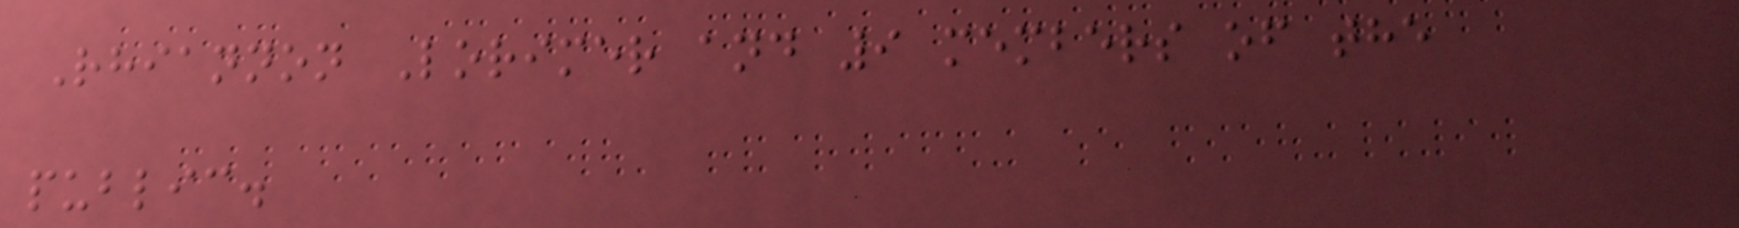Rhiannon Lorimer and 9 members of the
public.
